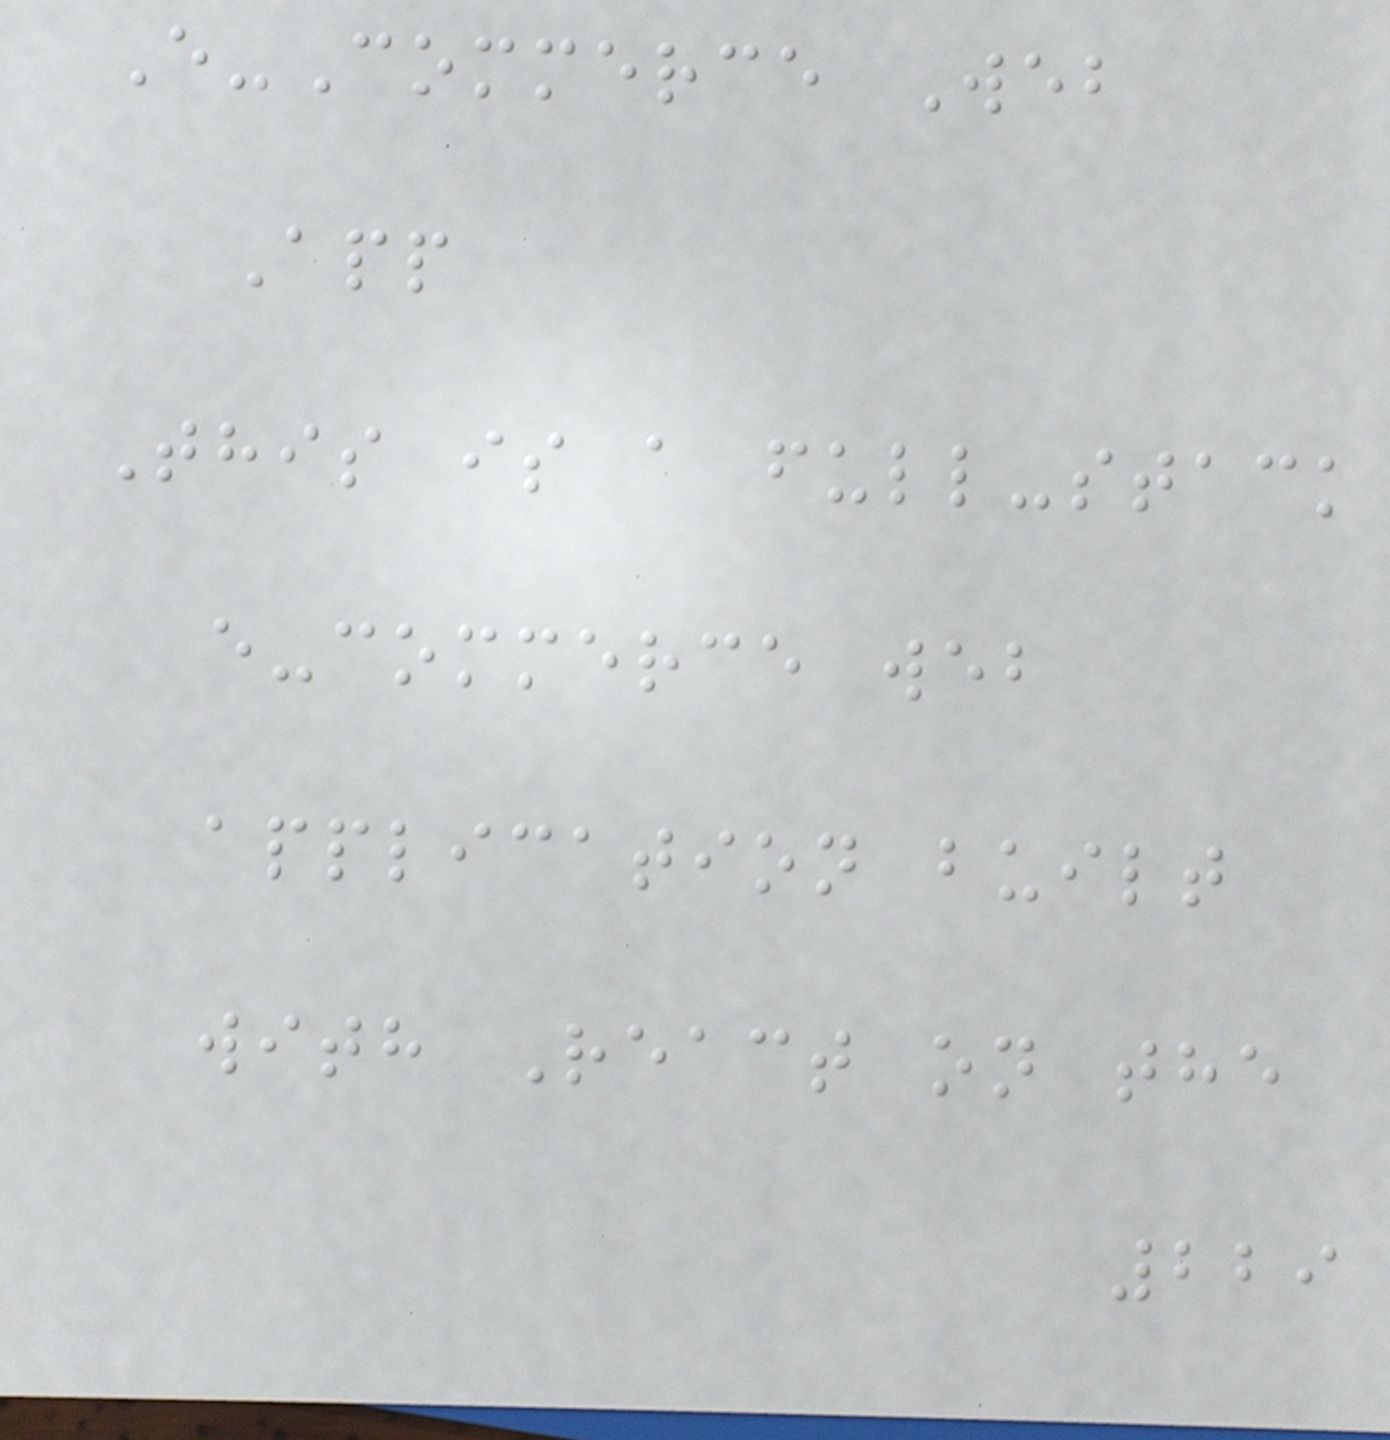E-Commerce Web
App
This is a full-stack
e-commerce web
application built
with React on the
229
